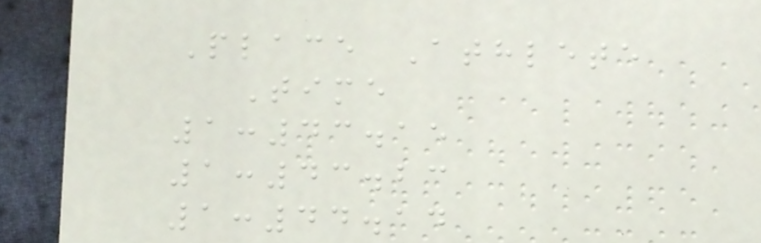Place Athlete
Time
1:43.15
1:43.23
1:44.14
